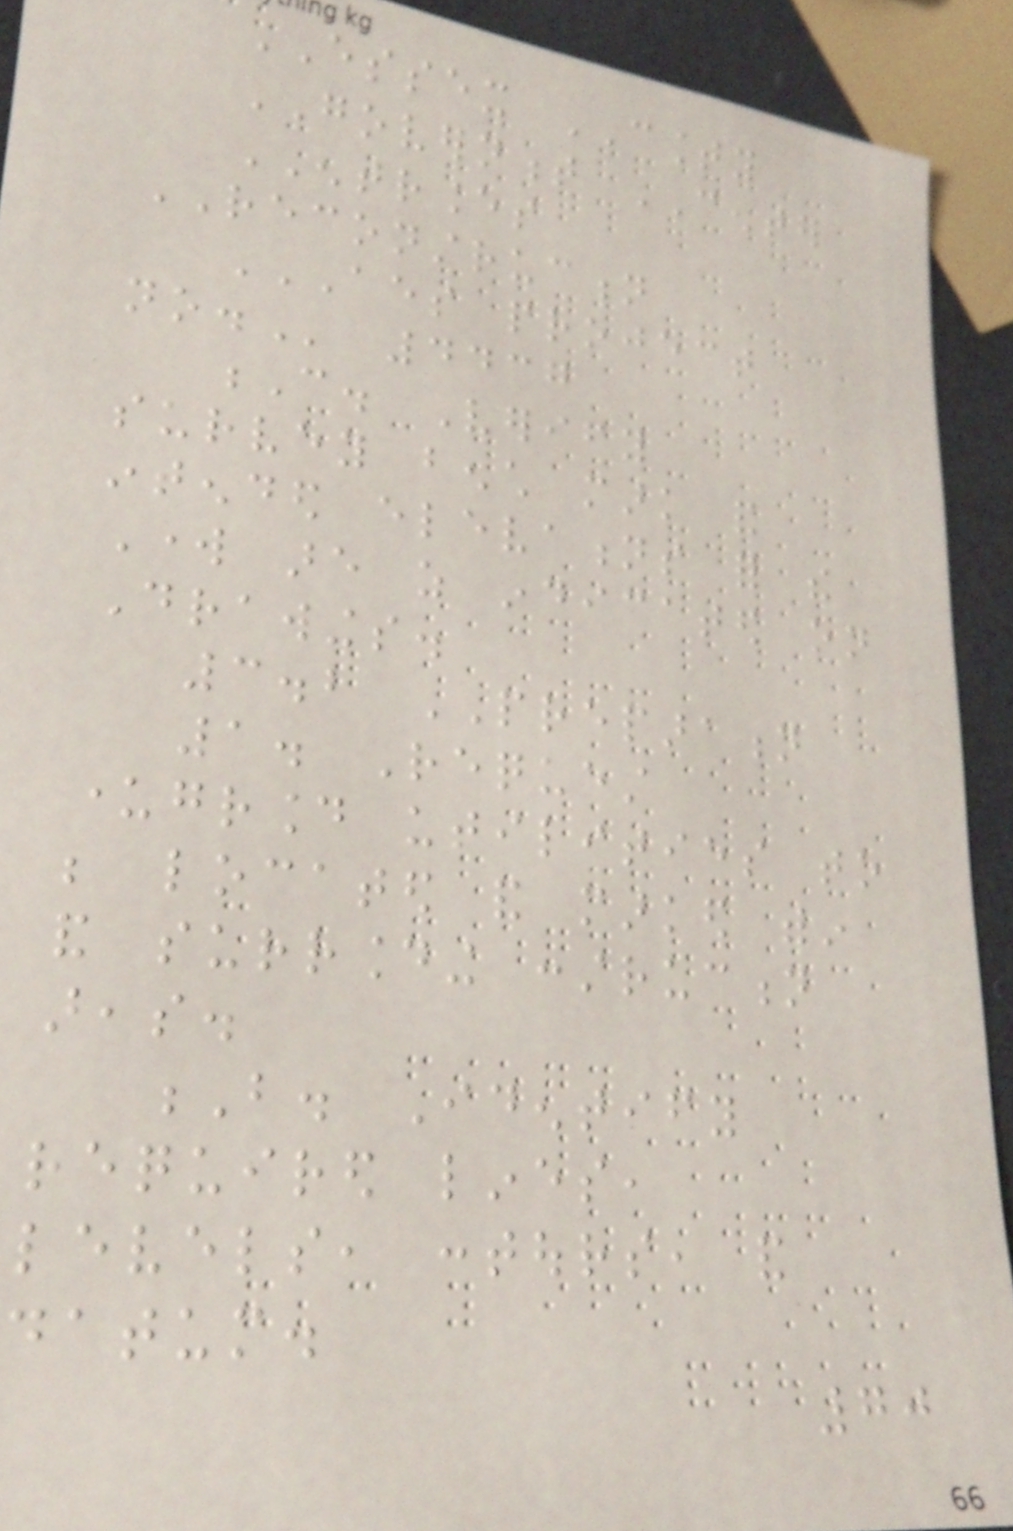ESSEX COUNTY
GOVERNMENT CENTER
ENTRANCES
RECONSTRUCTION
AES PROJECT
NO. 4437
C. Verify
survey bench mark and
intended elevations for the
Work are as indicated on
Drawings.
3.2 PREPARATION
1. Request
underground utilities to
be located and marked within
and surrounding construction
areas.
B. Identify
required lines,
levels, contours, and
datum.
70
